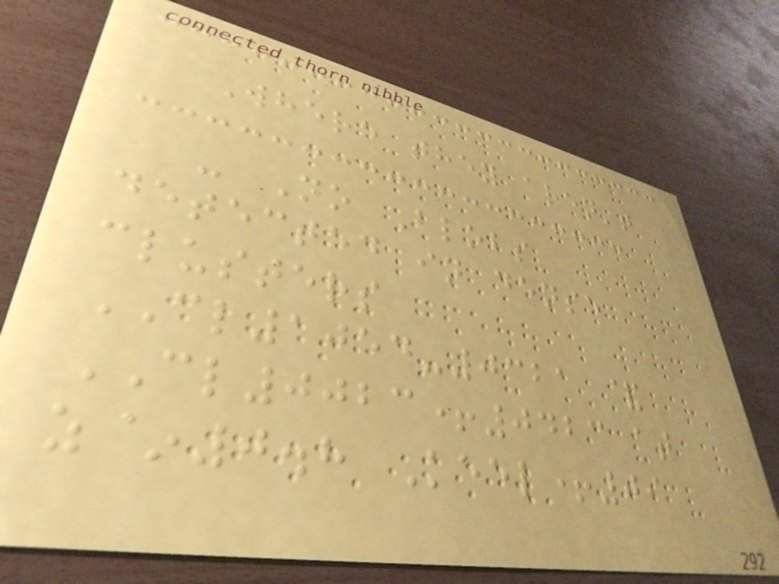Where they aren't
- No Blobs
detected in dense
clusters
CL1054-0321 &
CL0023+0423 at
z~0.8 Keel+09
